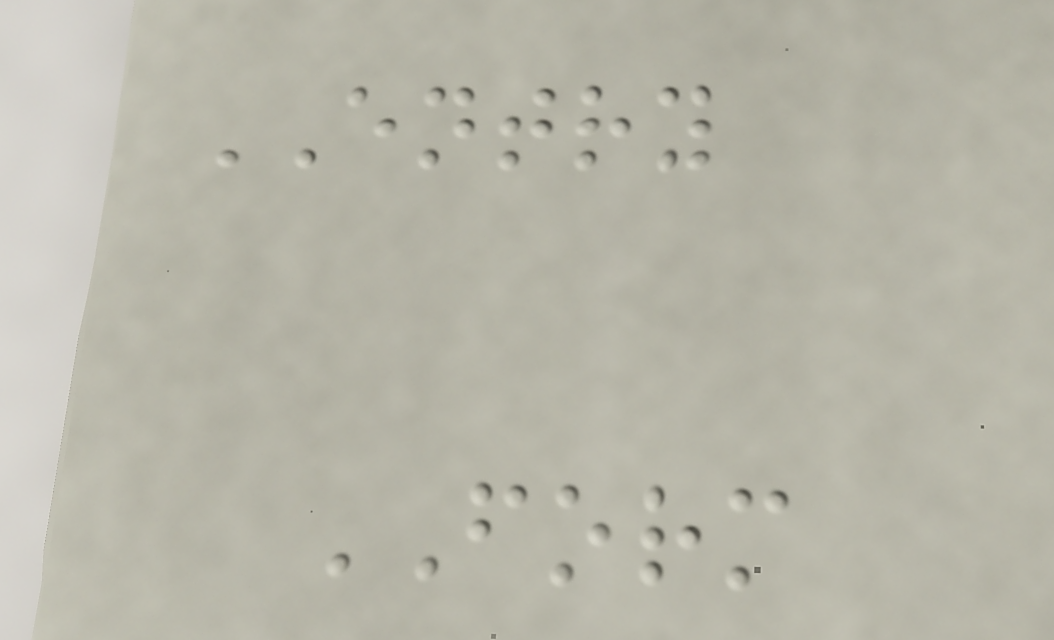ENTRY
FORM
